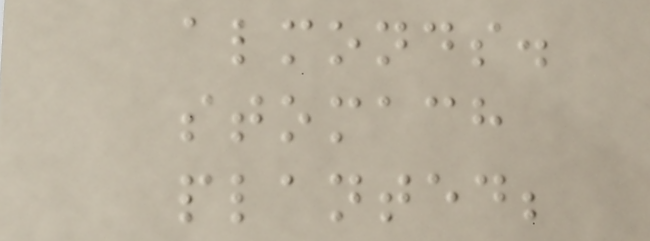almonds.
stomach
planted;
